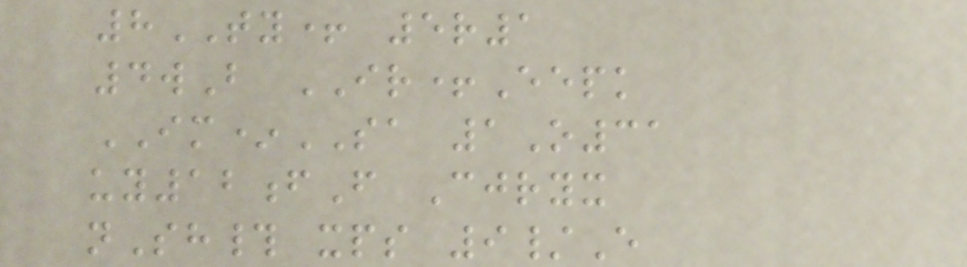8TY+ 5r1
4wB IR+Eepk
IM*SA 1O31
uy12fF Cjryx
nSh# xps 9/E
